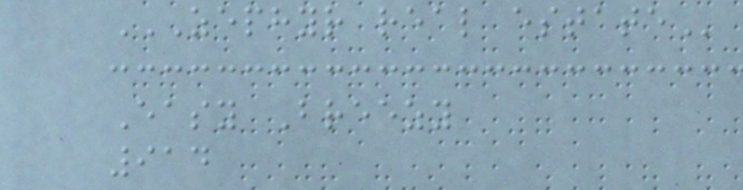ZEPHYR REAL ESTATE
Easy Breezy
914
